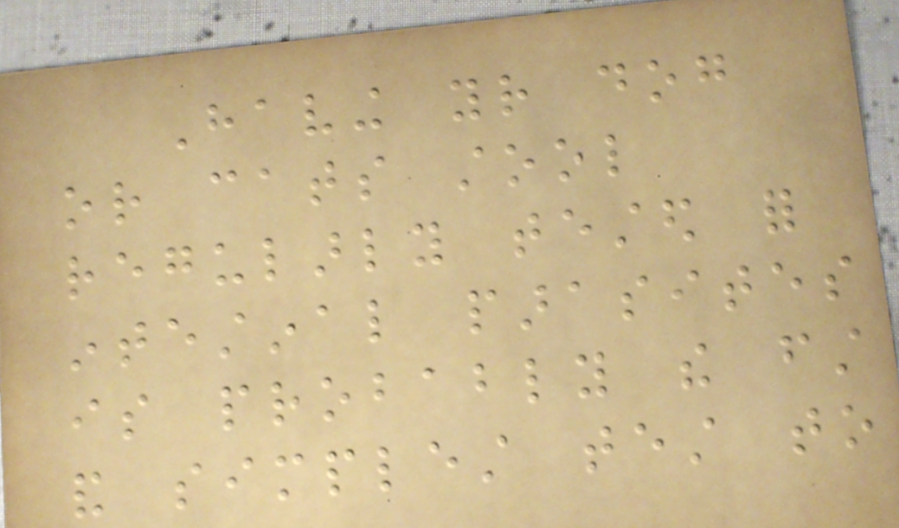Having your dog
or cats stool
regularly tested for
intestinal parasites
is probably the first
and simplest test to
